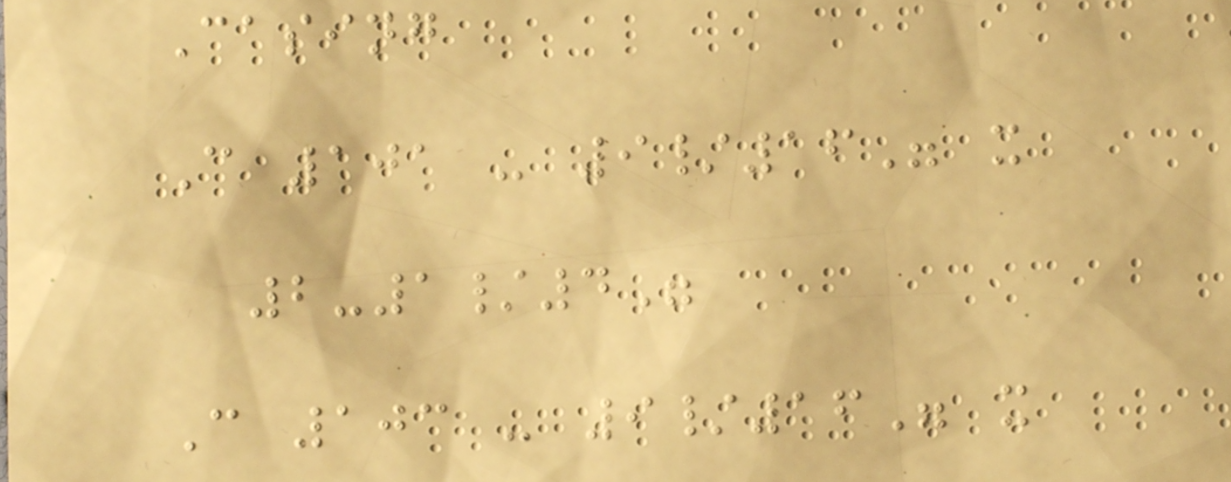Casing
C 101 - 9/16" x
2-1/4"
C 103 - 9/16" x
